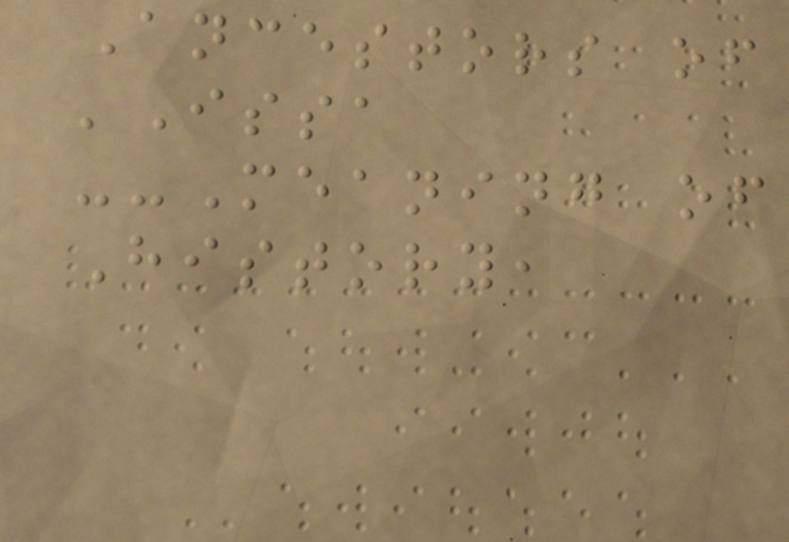Ancestors of
'Issa
--Meaning of
History,
